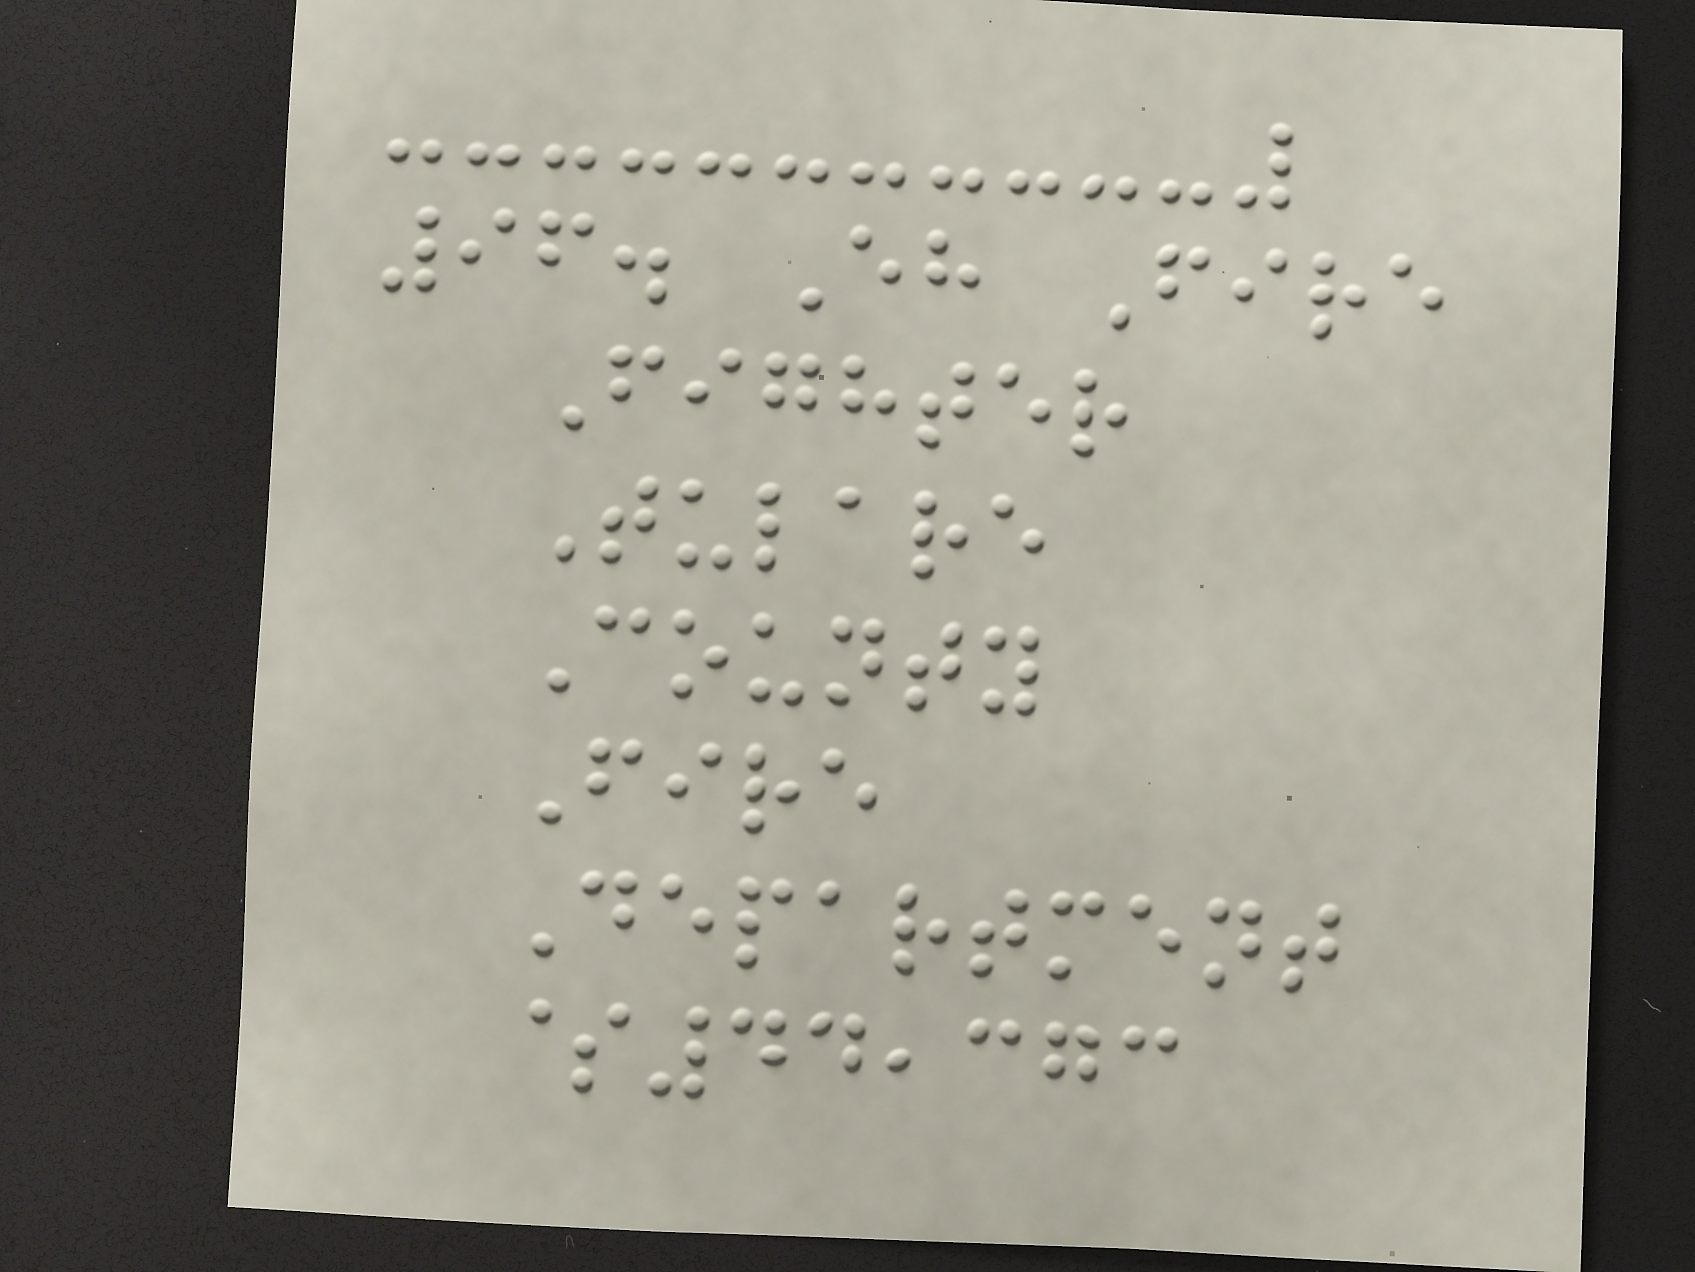96. Eh Fire
Fighter
Tulare
County
Fire
Department
$44,373
